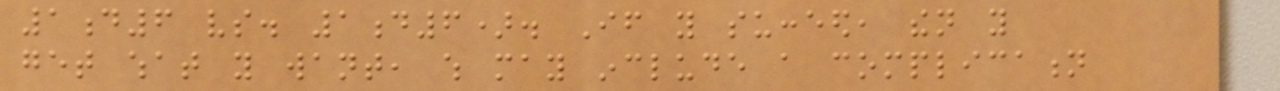1d6 vs. 1d6). If you succeed, then you
get what you want, which may include a complication
